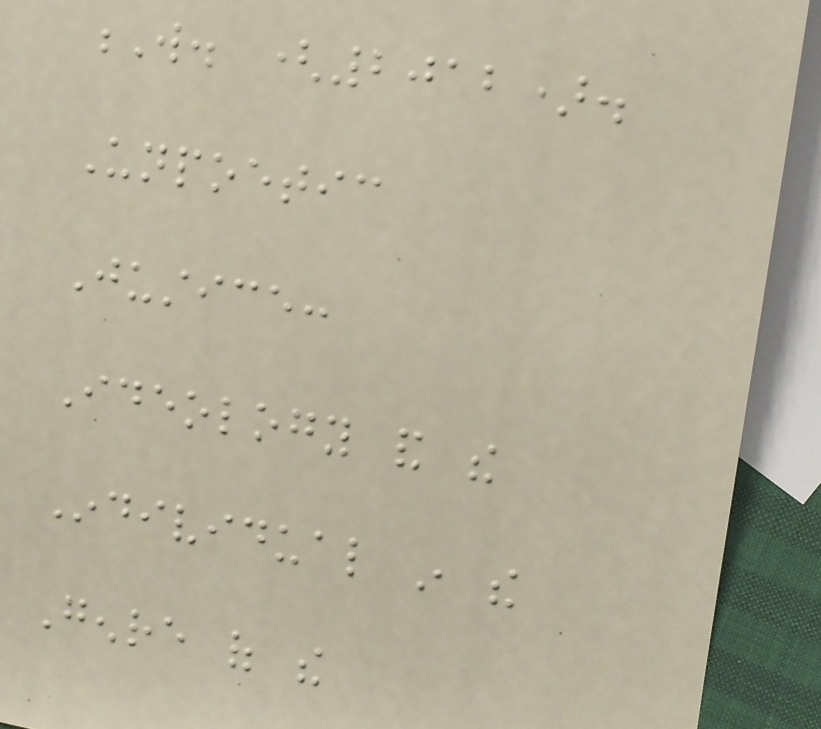W. (2012).
Unpoetic
Justice:
Ideology and the
Individual in the
Genre of the
